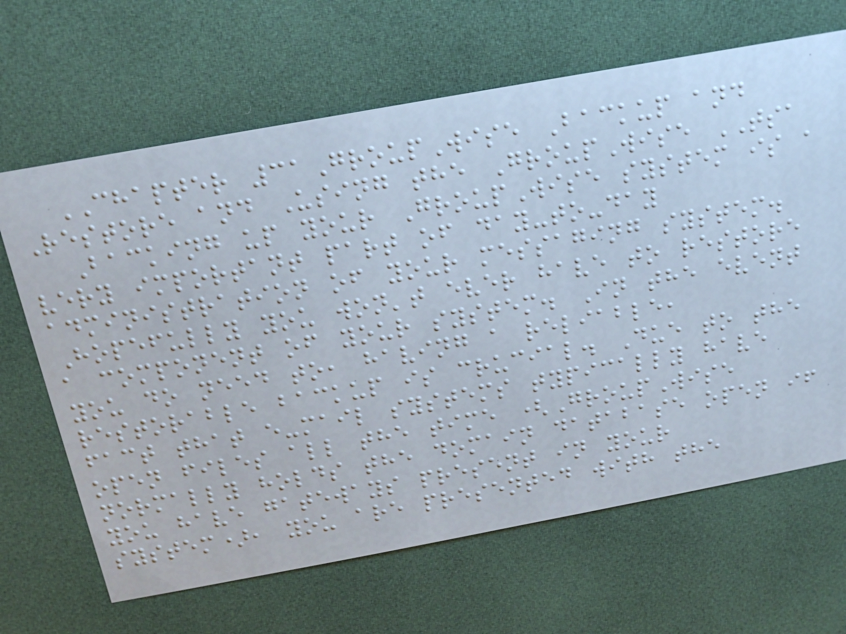CHAPTER 31GroupWise Backup and
Restore and Using the GroupWise TSA
Backing up your GroupWise system is a
very important part of day-to-day
administration of your messaging system.
Hopefully you won't ever have to restore
a component of your system. In the event
you do need to, having a reliable,
restorable backup is crucial. Due to the
fact that e-mail systems typically have
open files all the time (GroupWise
normally holds the domain database open if
you have gateways present in your
system), you are presented with the
